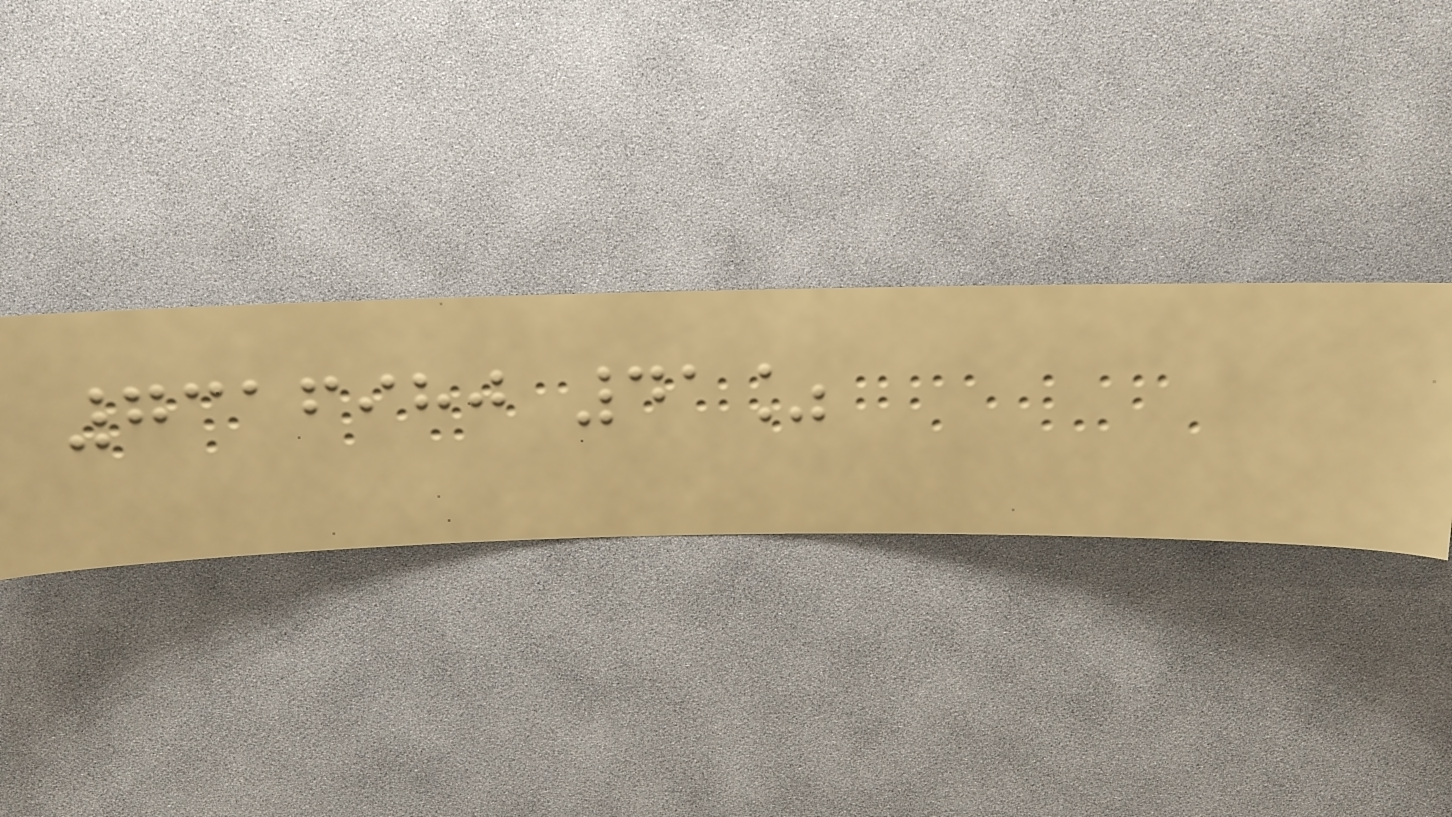7316980 41%
